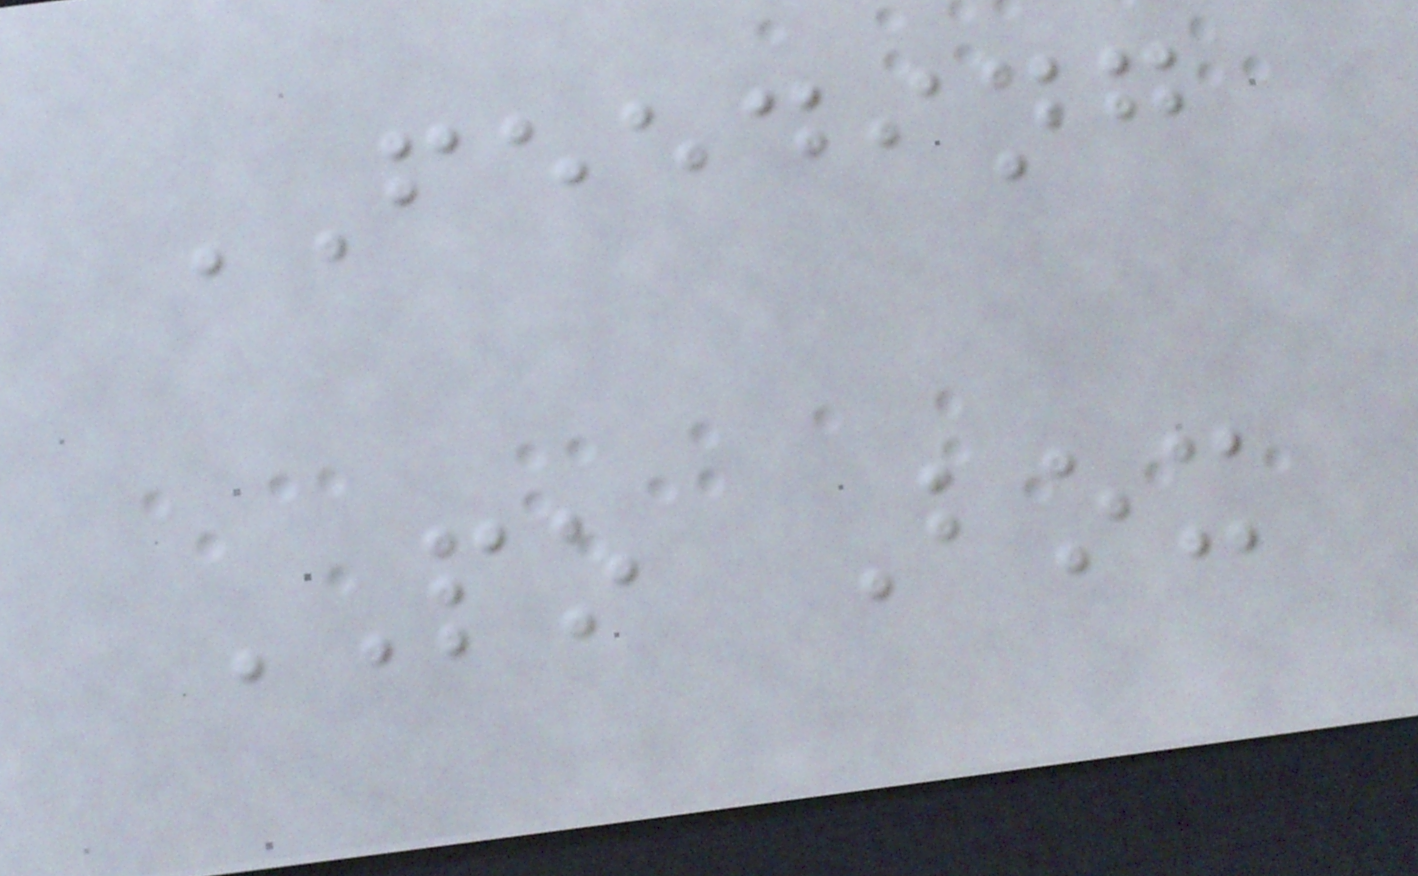FEEDING
PO Box
